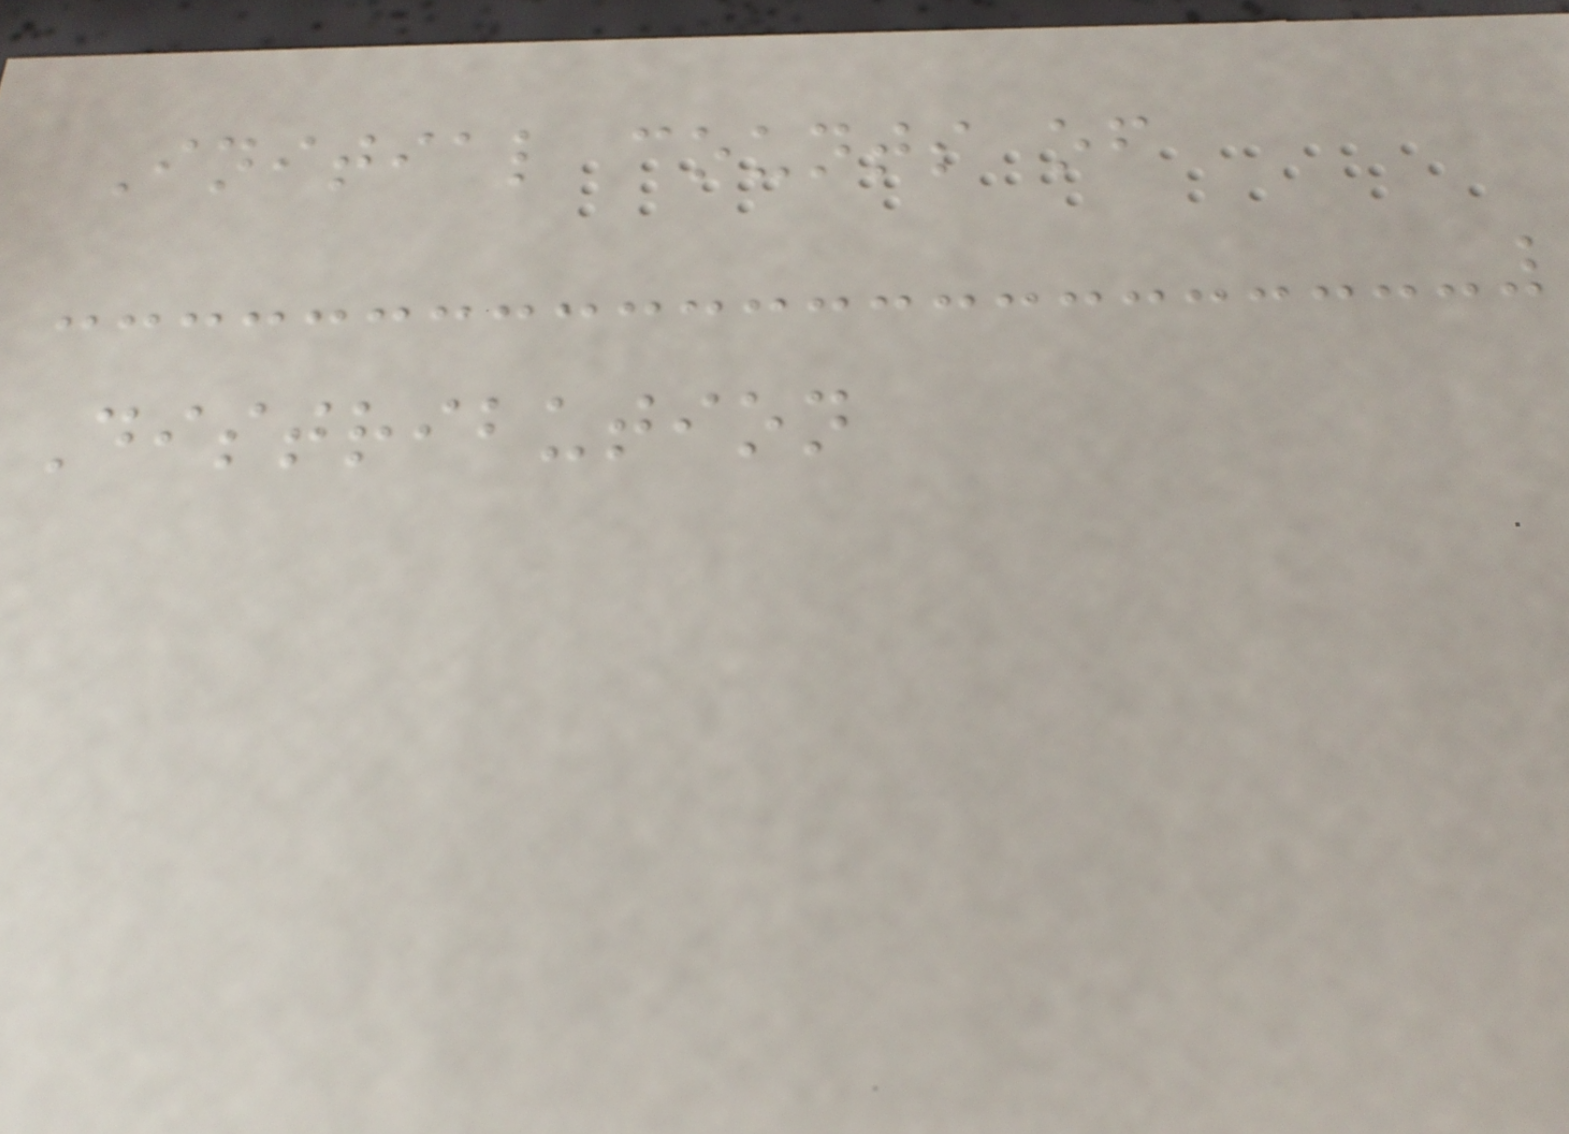Initial counts of
Distribution
